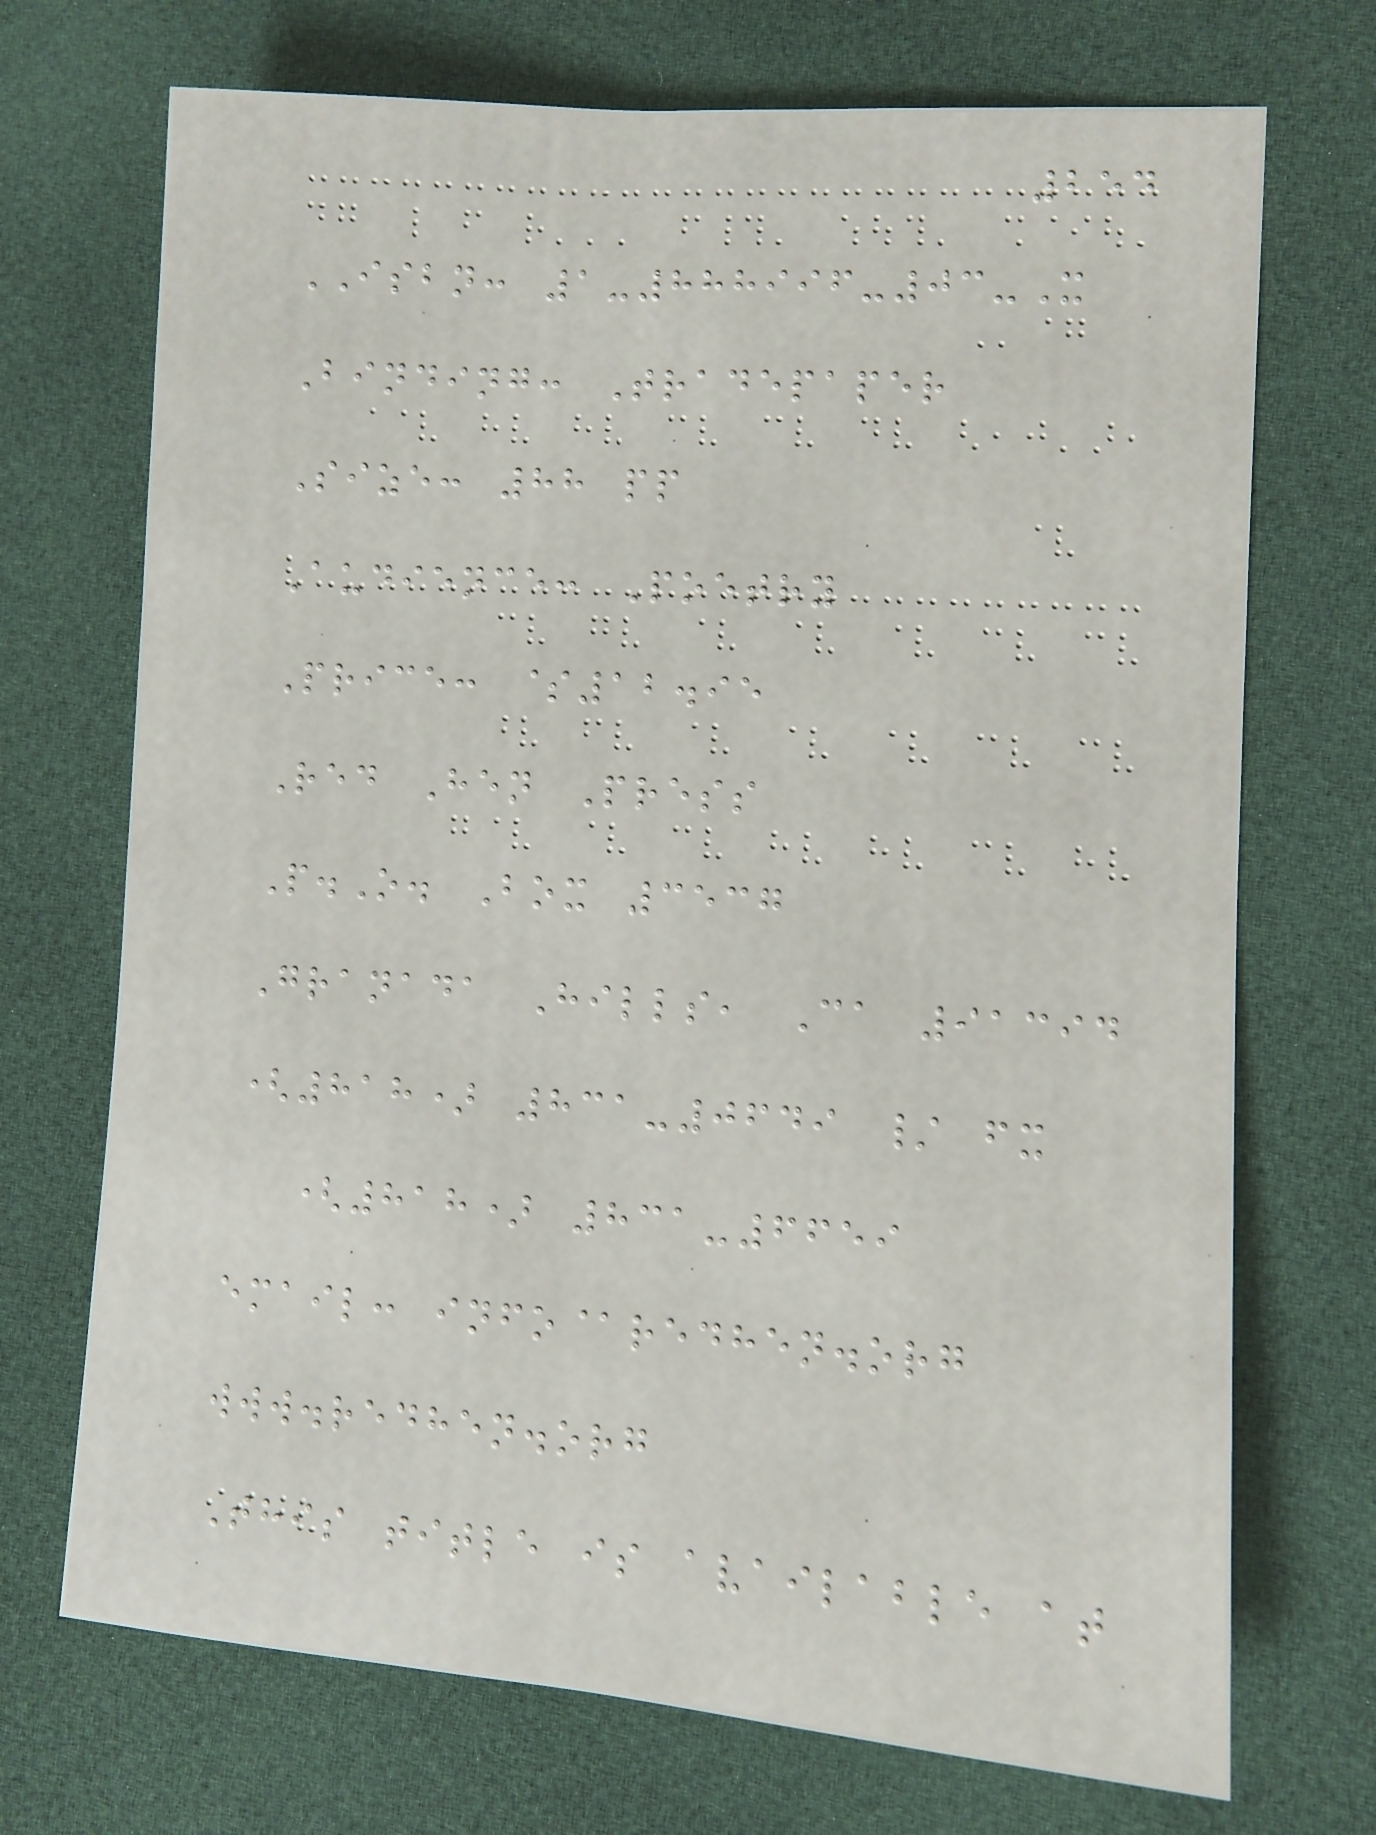254
ISBN: 1-888996-03-X
Binding: Tradepaper
Size: 88 pp
Audience: Poetry
Price: $12.95
Red Hen Press
P.O. Box 3537
Granada Hills, Ca 91394
(818) 831-0649 / fx
(818) 831-6659
email: info@redhen.org
www.redhen.org
This title is available at
